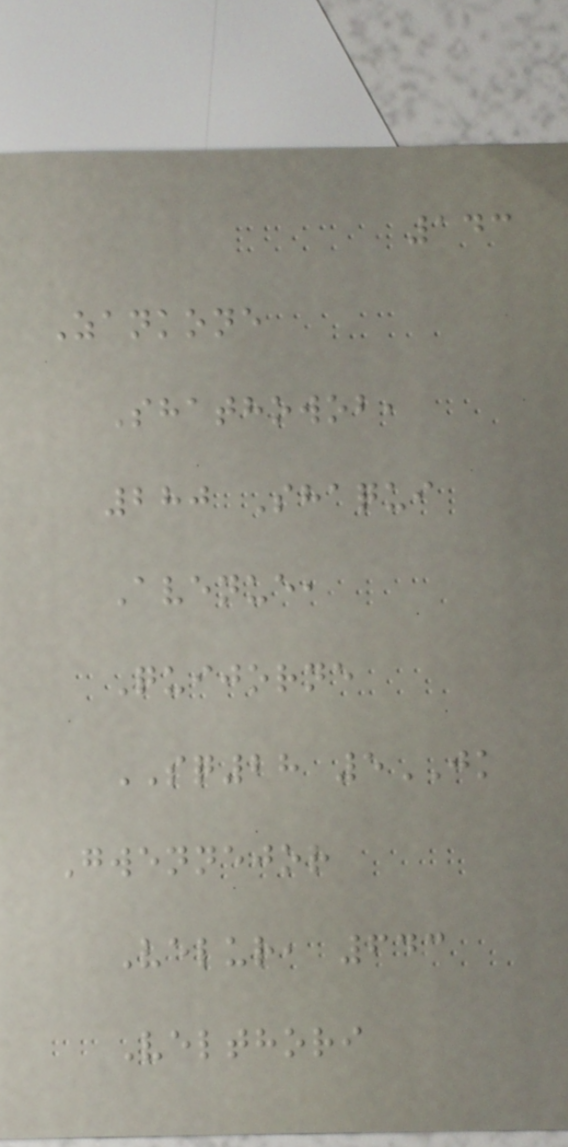143
Zankone
Shathowob,
280 Shaqui
Avenue,
Quijorne
SQ28 5JK
Gwennejor
Velur, 643
Velthori
